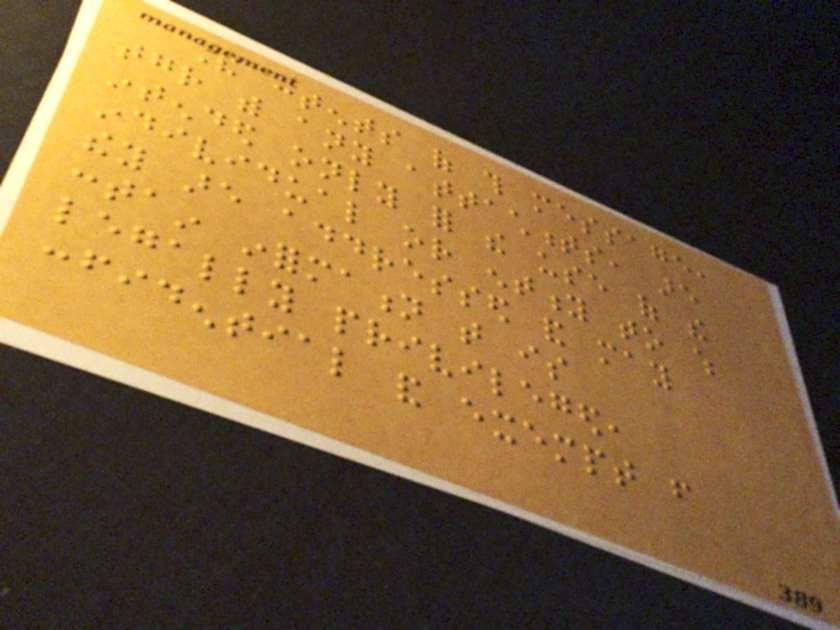The contents of this message,
together with any attachments, are
intended only for the use of the
individual or entity to which
they are addressed and may
contain information that is
legally privileged,
confidential and exempt from
